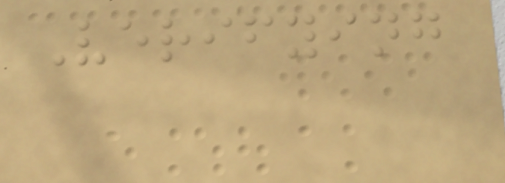Verifying
